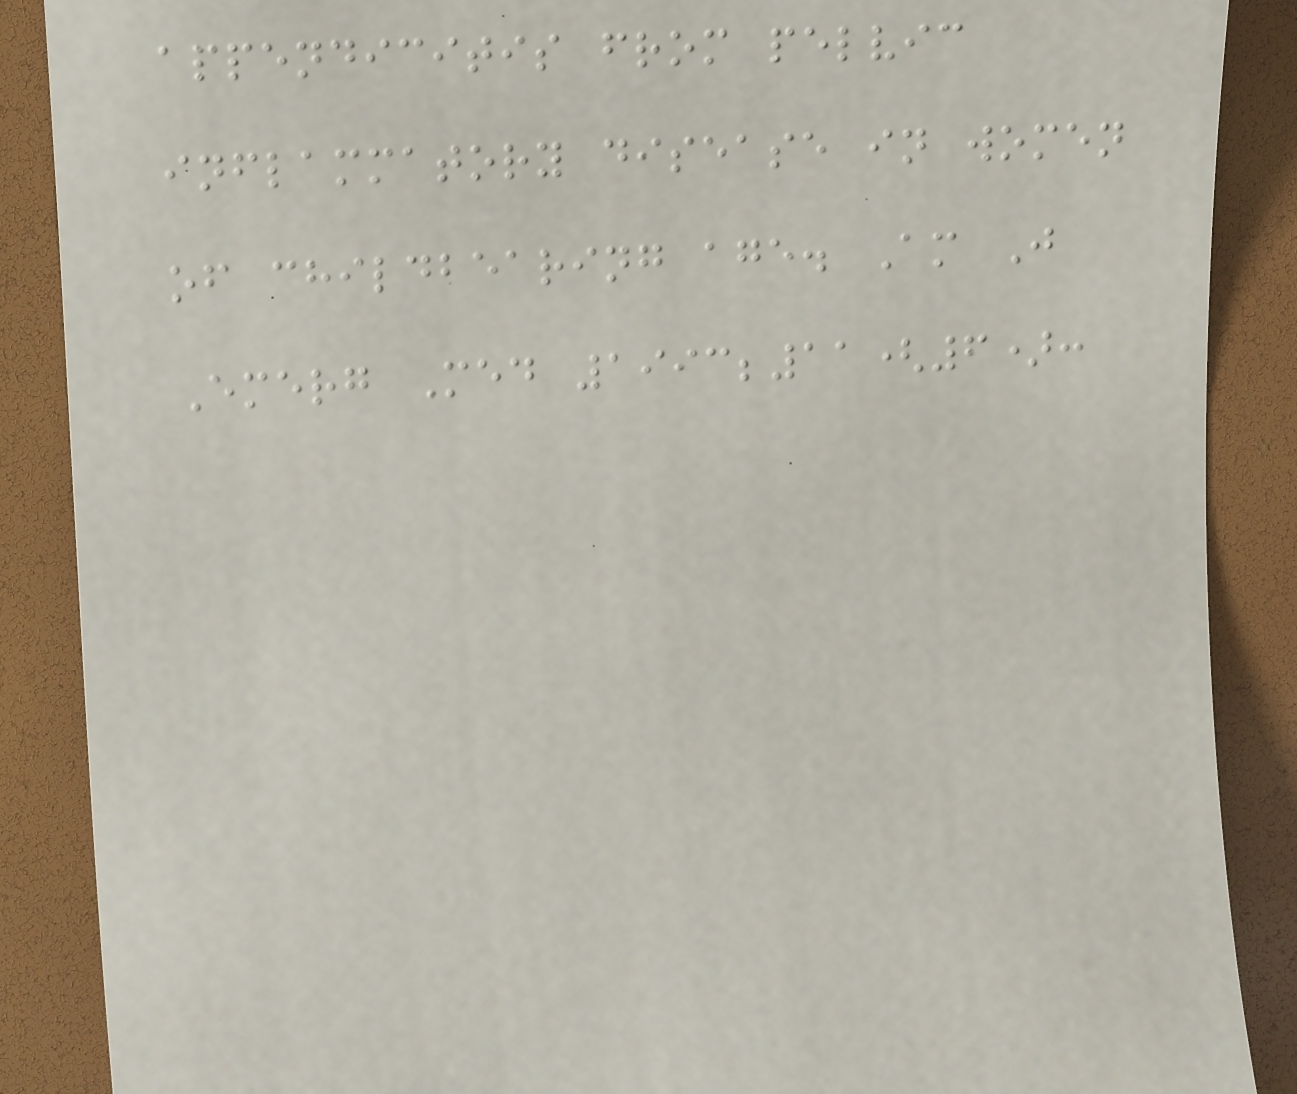appendicitis from pelvic
inflammatory disease in women
of childbearing age. Am J
Emerg Med 1993;11(6):
